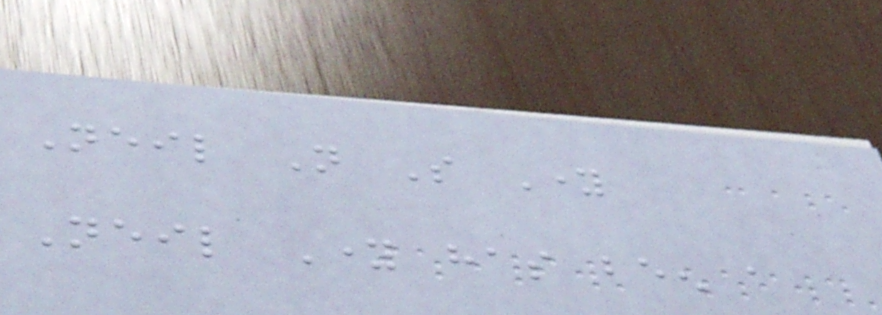Neil Not So Young
Neil Young has been a
